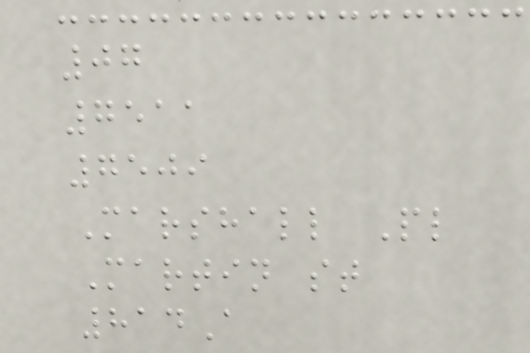07
7511
7509
Marshall Pl
Martin st
814A
